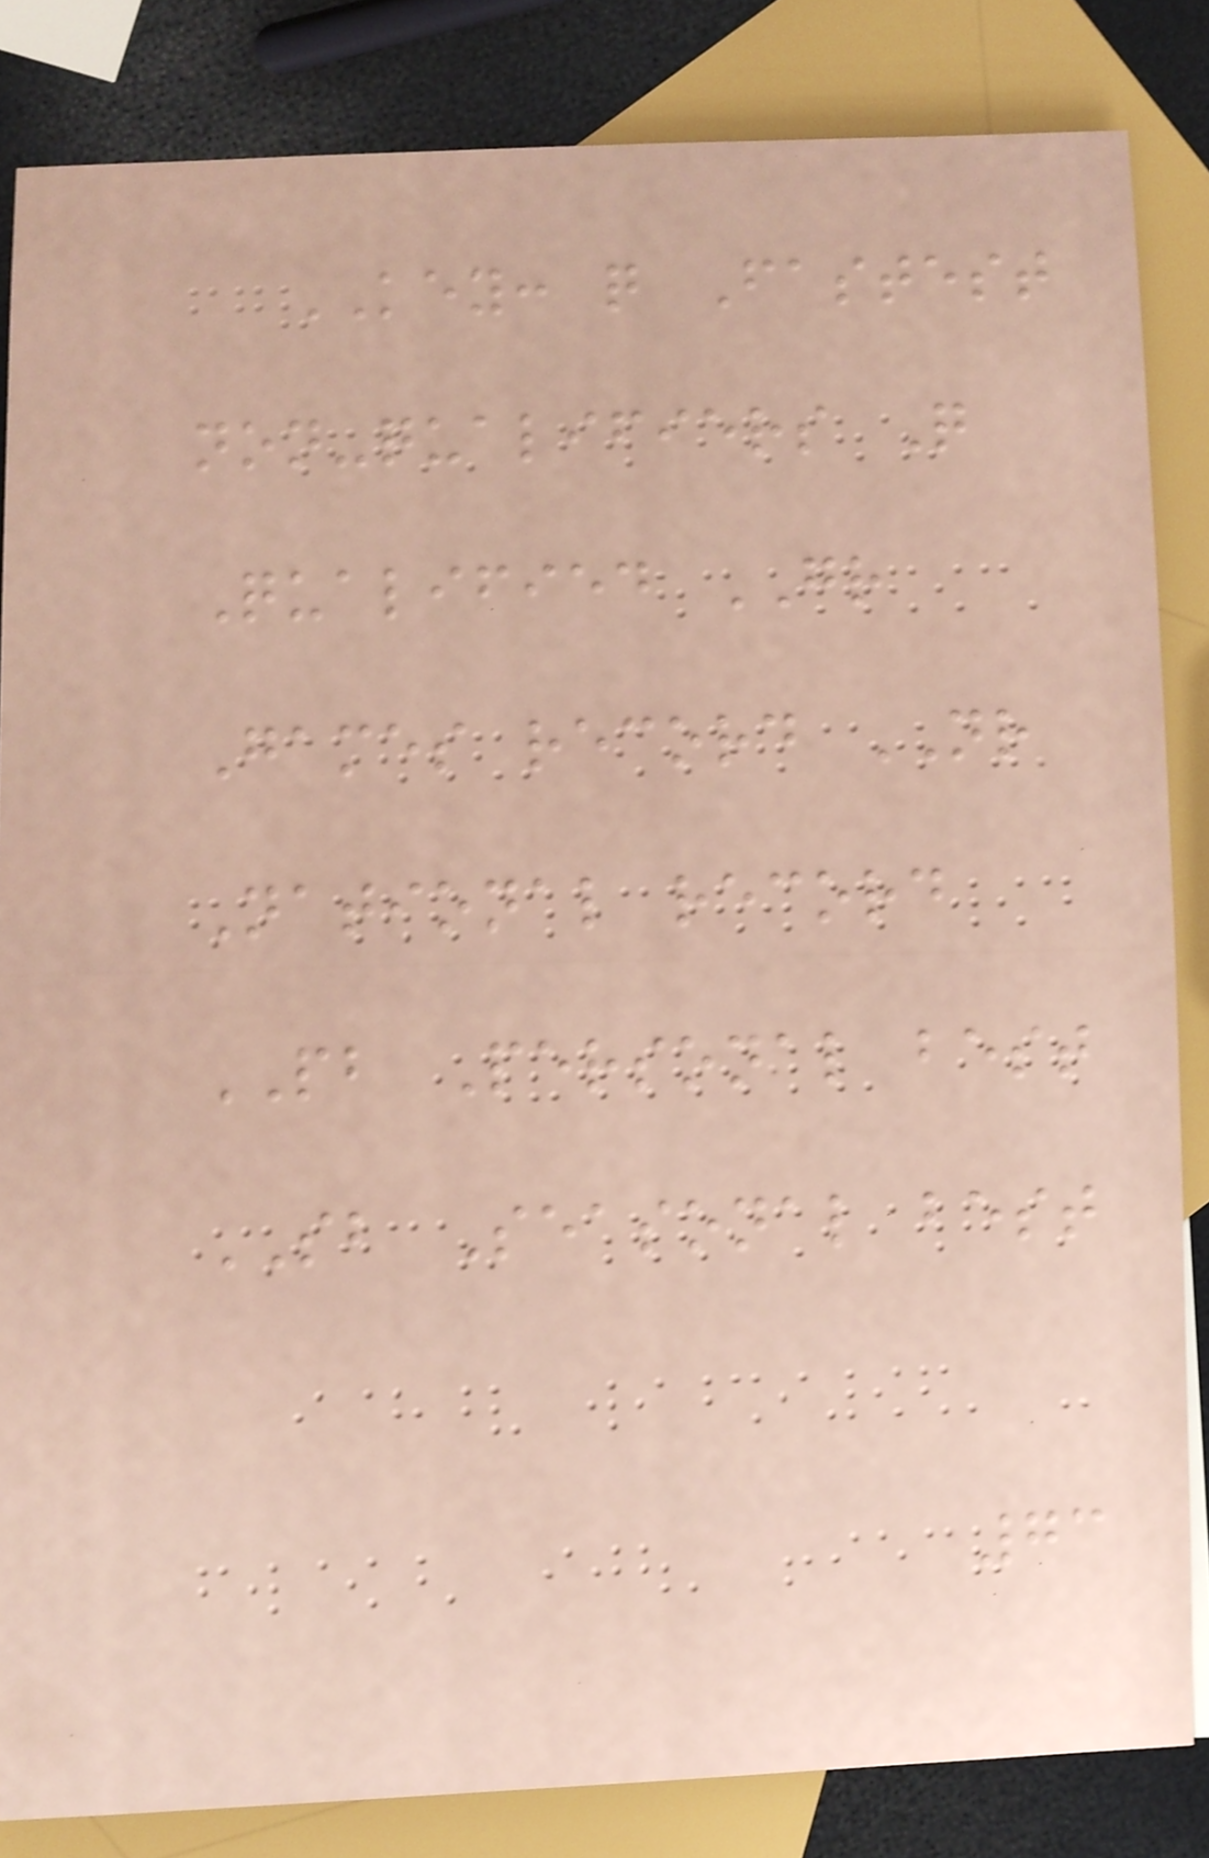KEY: q Fastest
non-qualifiers Q
Qualified GR
Games record NR
National record
PB Personal best
SB Seasonal best
73
